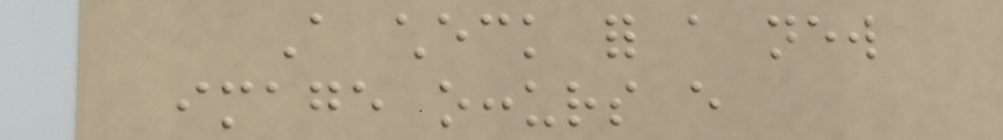A check for a new
image occurs every
